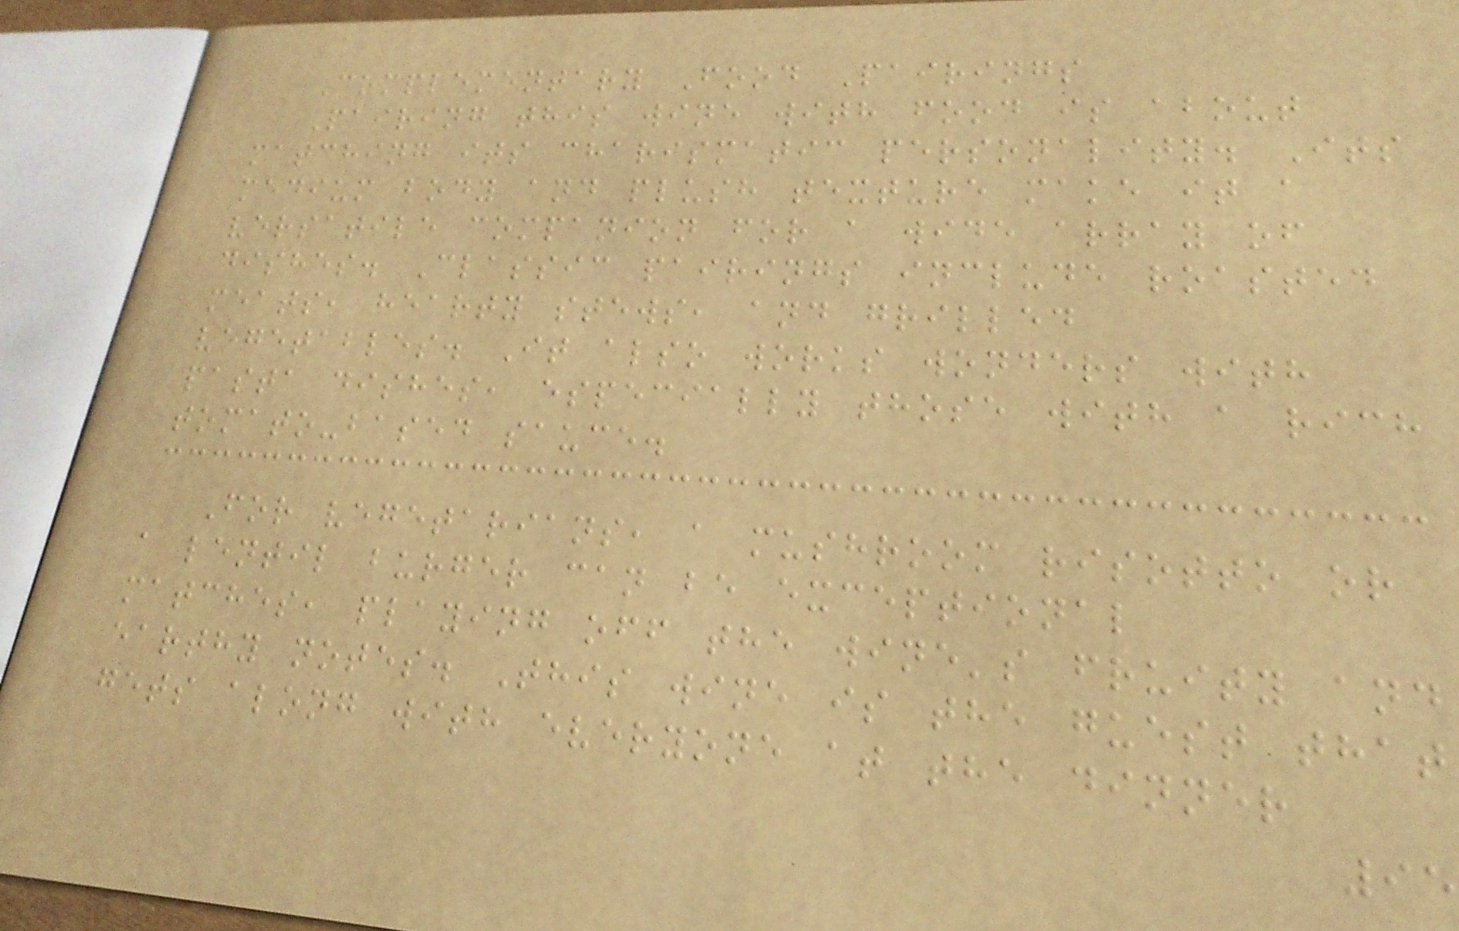Complementary Food Pairings
Pairing this wine with food is about
matching its charismatic personality. Its
medium body and plush texture make it a
versatile companion for a wide array of
dishes. Classic pairings include roasted
meats, hearty stews, and grilled
vegetables. It also works wonders with
pasta dishes, especially those with a rich
tomato-based sauce.
For vegetarians, a mushroom risotto or
a lentil burger can be exceptional
matches, playing off the wine's fruity and
earthy notes. This wine is the guest that
gets along with everyone at the dinner
95
